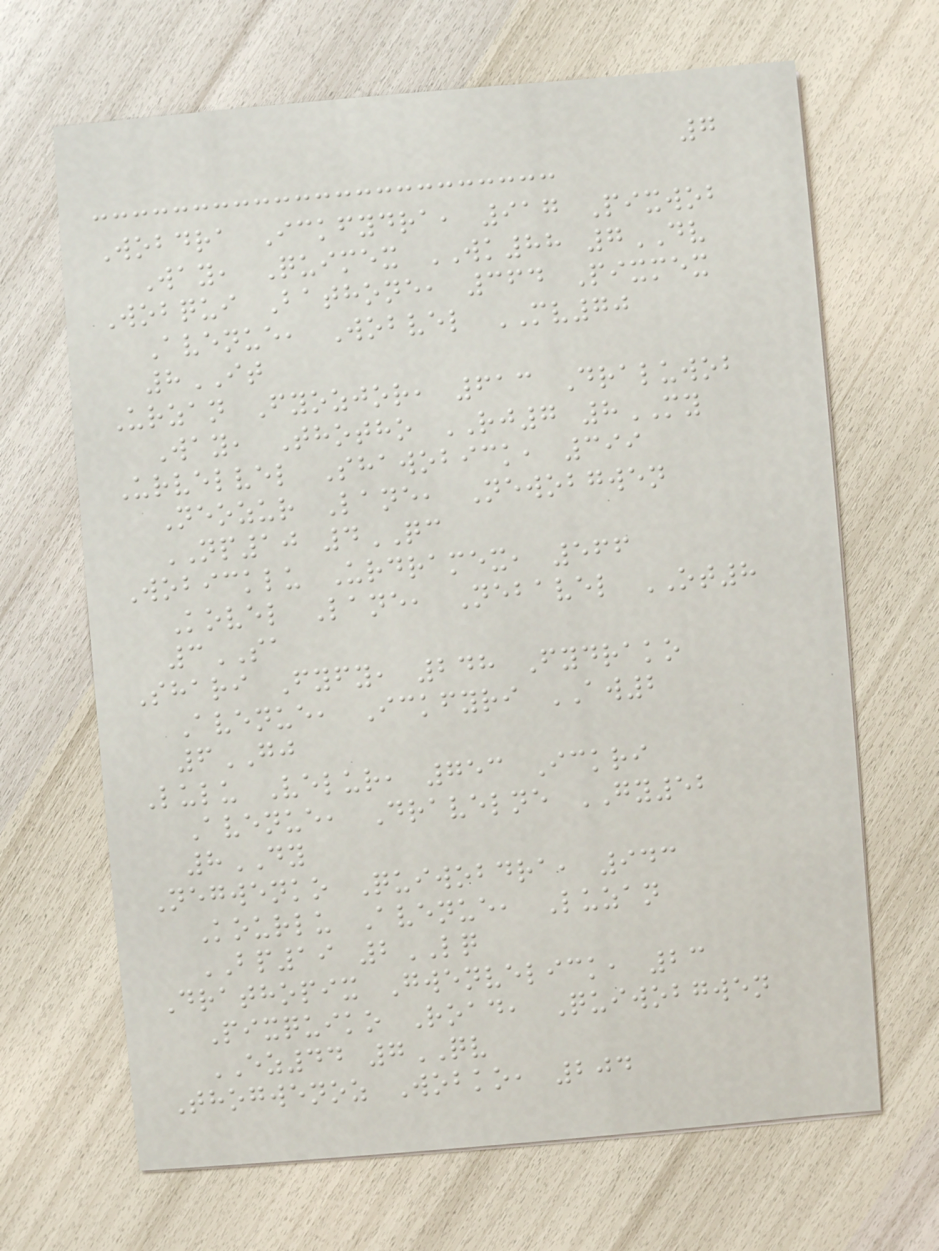7
Wobdra Ickfydra, 917 Pixwob
Way, Quimex WK88 7DV
Wobqui Bathone, 364 Pixmex
Avenue, Wobvel MV70
8IT
Urzan Fyozjor, 613 Draluwob
Way, Thotho RJ7 8MY
Urvelvel Shawobick, 399
Neozur Lane, Newobgwen
NP10 4QC
Wobicklu Urdramex, 566
Kovel Lane, Nebavel OT8
3SA
Shari Fyfy, 248 Fydrako
Avenue, Ickfyri AW2
6GJ
Lulu Velur, 753 Ickri
Avenue, Dravelne GY52
8DY
Negwenko Quiwobdra, 943
Kourlu Avenue, Luzan
BP19 2LQ
Drathopix Gwenvelick, 23
Pixquiko Road, Quiwobgwen
EZ44 7QV
Thogwenoz Wobko, 204
